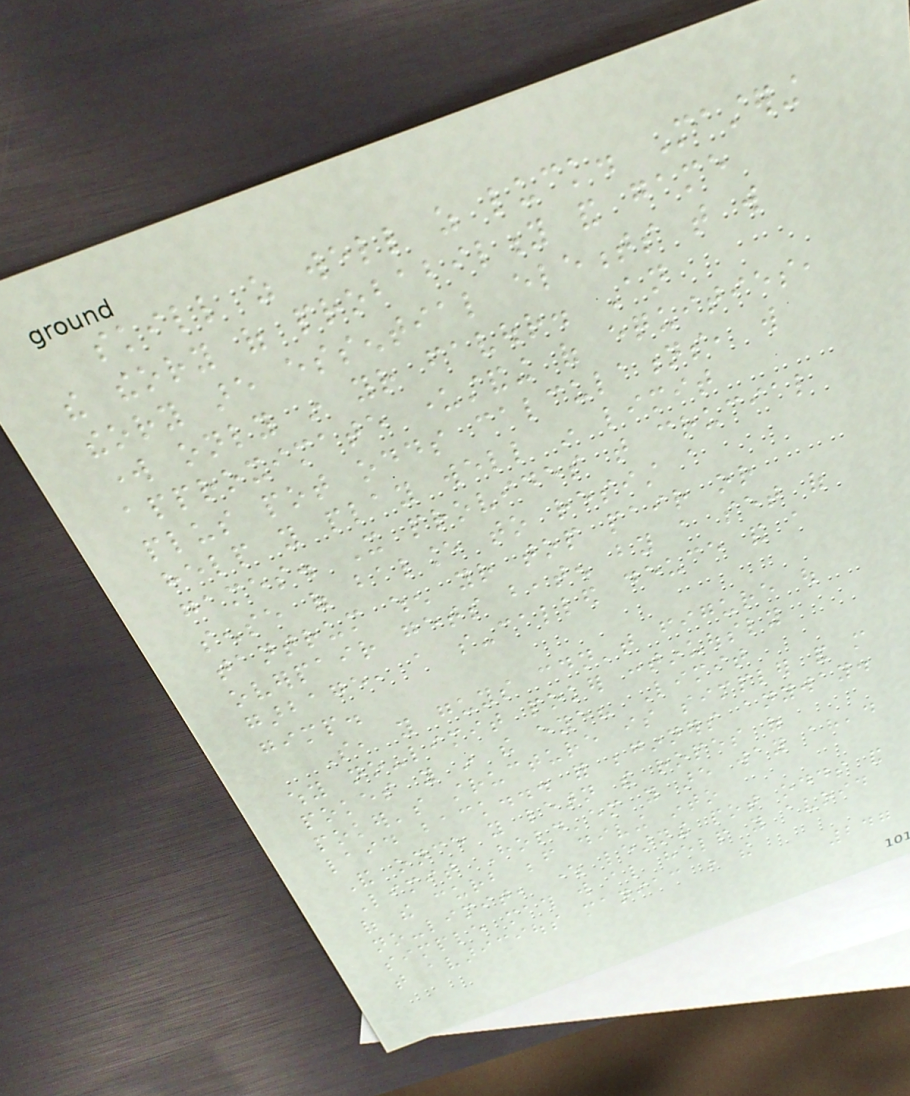skill as well as luck. Mastering
the theory of probability and game
theory are essential elements that will
work only in your favour. An
approximate understanding of equities,
plus pot odds calculations, will
help you play well in limit
games. It provides that crucial
sense of balance to resist a
tantrum when your top pair or
overpair gets beaten by a set of
garbage, a so-called deuce and a
gimp.
So, you guys couldn't figure out
why no-limit poker continuously
pokes you in the eye? Limit
poker's structure is simpler and more
laid back... for beginners anyway.
And once you learn the ropes of
Limit Hold'em you are way ahead
of the curb before diving into
no-limit, where learning pot odds and
simple math will also help you avoid
that avaricious maniac in the
247
